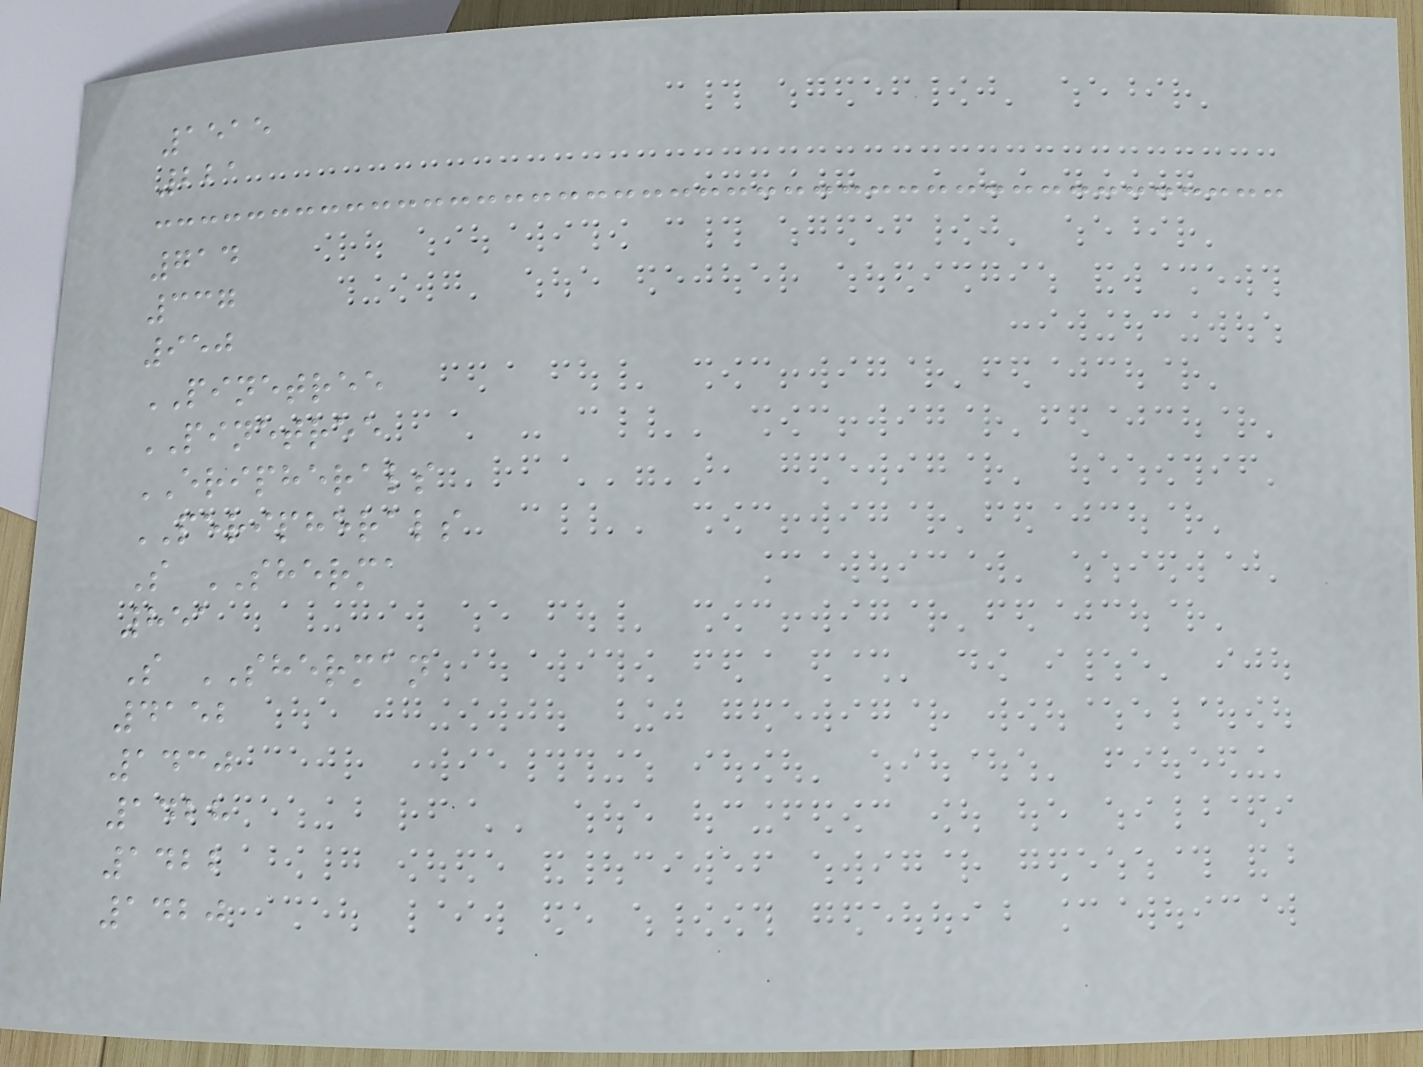1515
221
714
337
950
PINETREE
PINETREE
ERIPHERALS
PERIPHERALS
S SHERMA
851
S SHERMAN
4152
1430
1428
1422
1420
